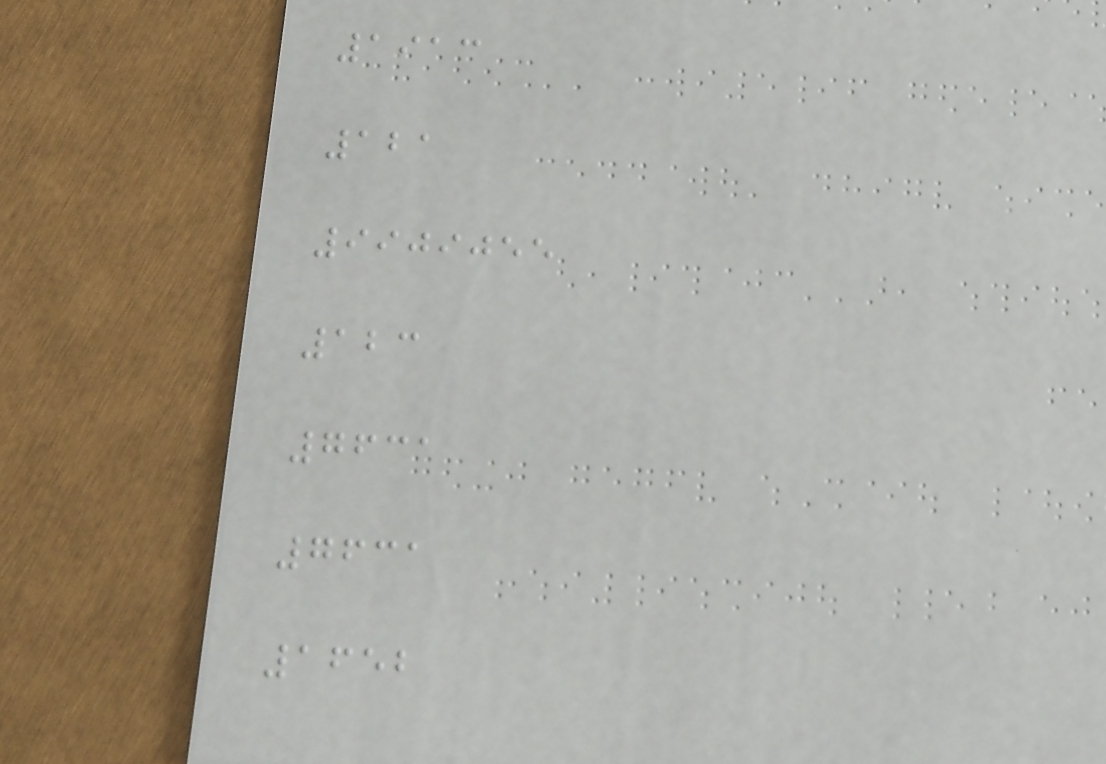1913
121
9909055
123
7631
7631
1652
